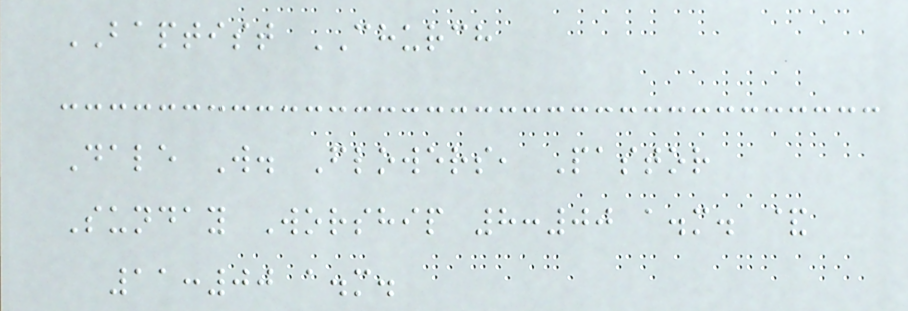BAPTIST CHURCH
Dale W. Flowers, Pastor
Sunday Worship 8:00 a.m. &
11:00 a.m.
